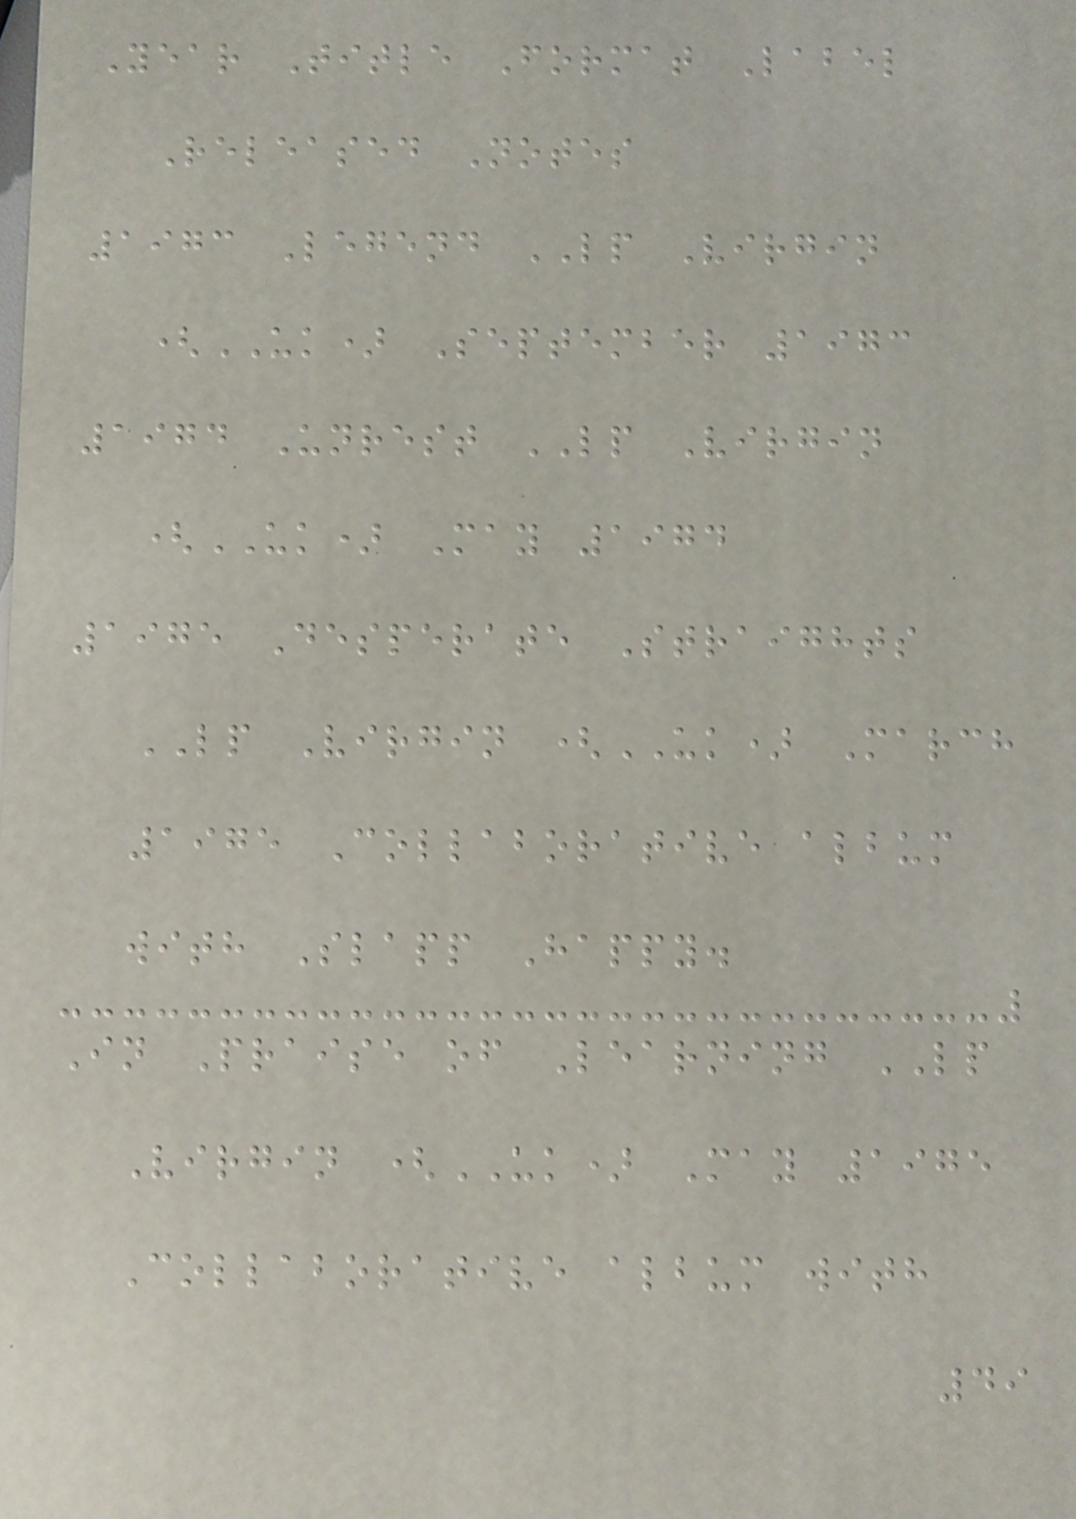Year Title Format Label
Released Notes
1973 Legend LP Virgin
(UK) September 1973
1974 Unrest LP Virgin
(UK) May 1974
1975 Desperate Straights
LP Virgin (UK) March
1975 Collaborative album
with Slapp Happy.
In Praise of Learning LP
Virgin (UK) May 1975
Collaborative album with
49
